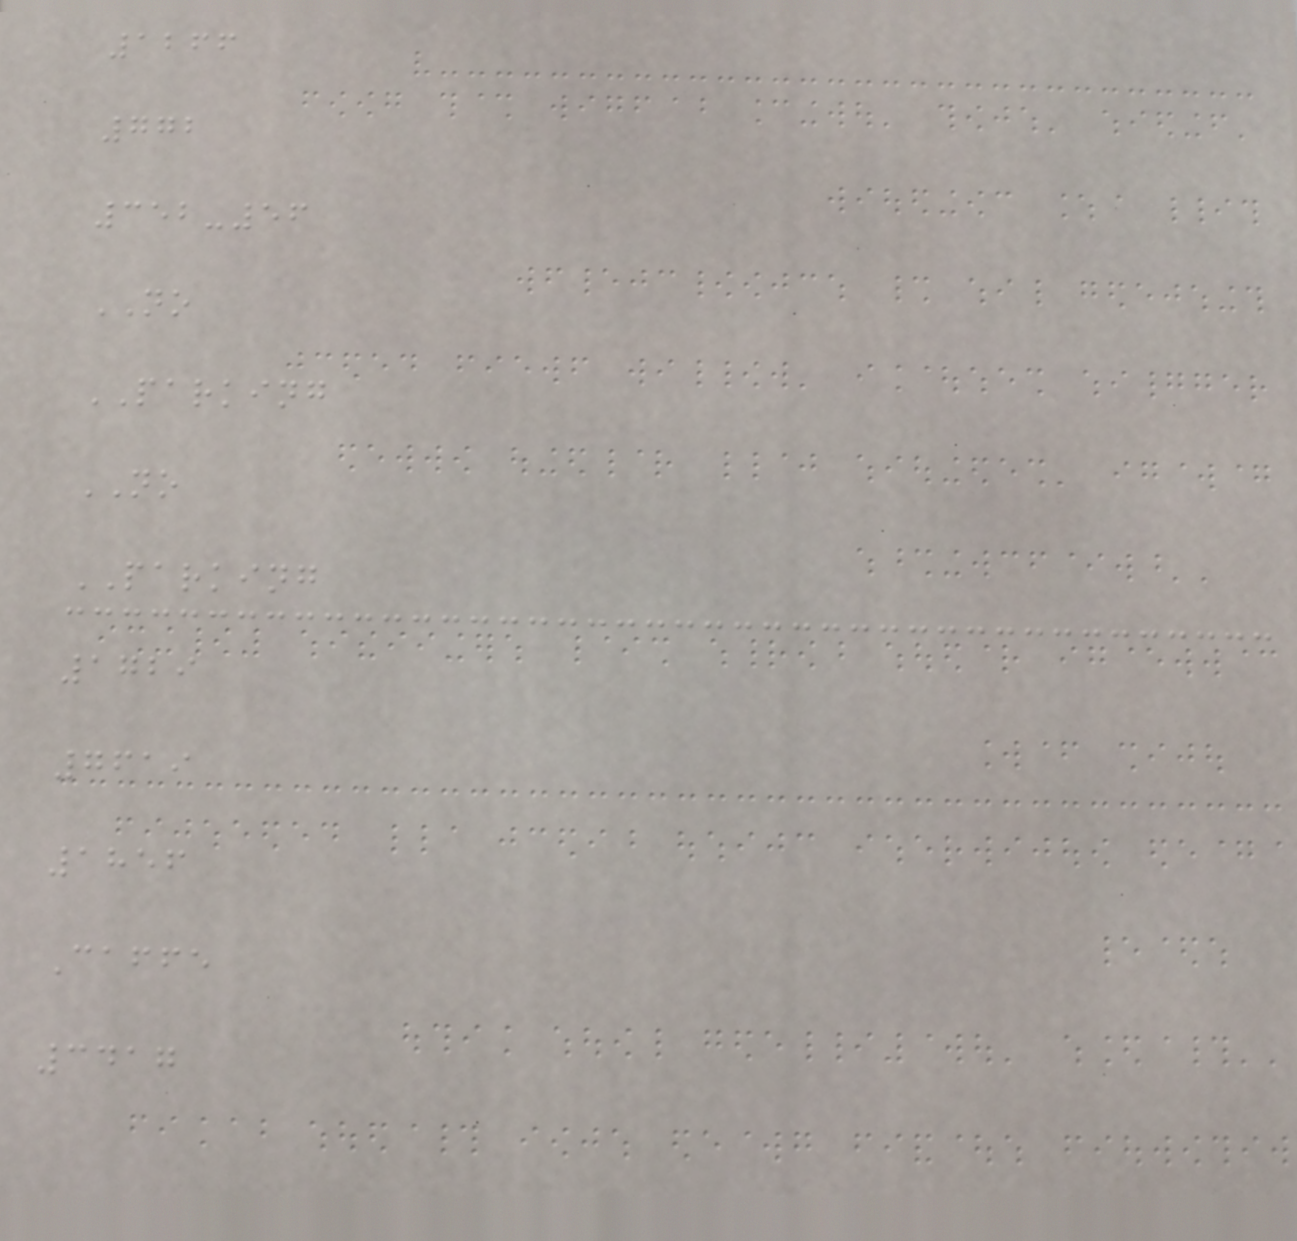1266
772
352-56
NO
PARKING
NO
PARKING
1729
7619
1856
Caffe
3417
